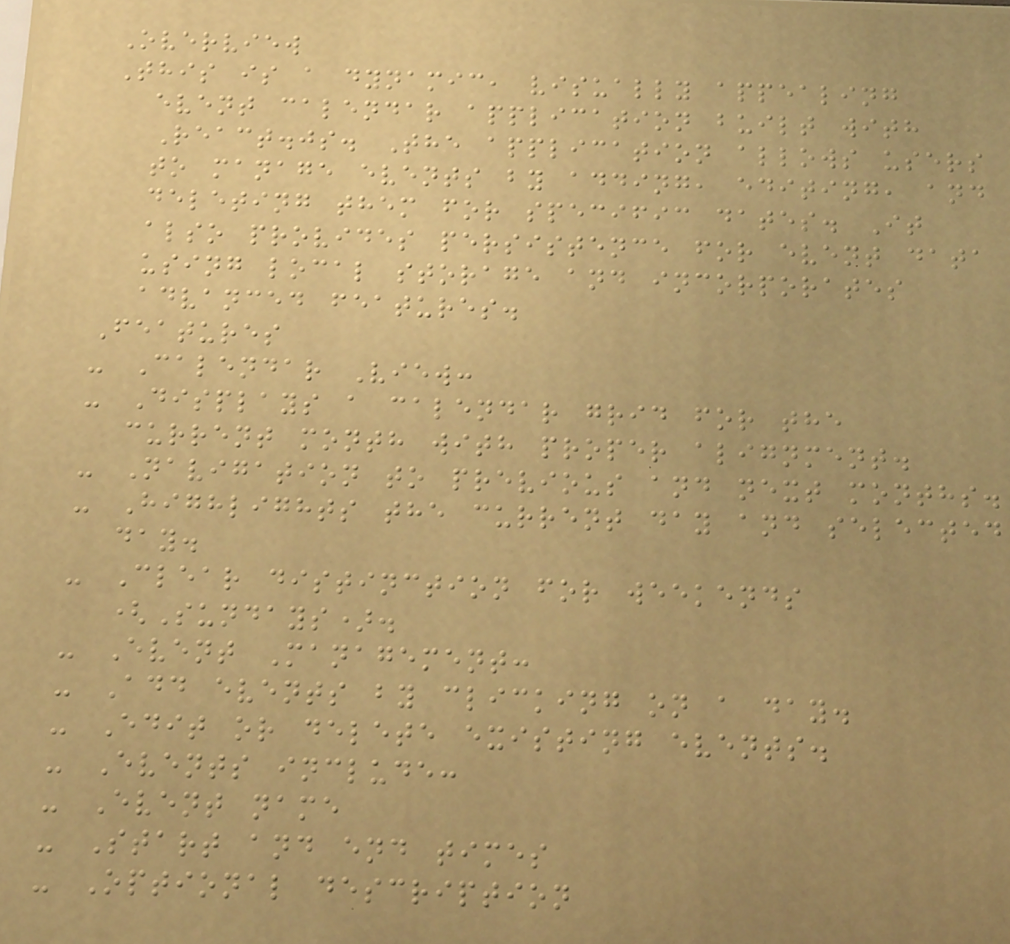Overview
This is a dynamic, visually appealing
event calendar application built with
React.js. The application allows users
to manage events by adding, editing, and
deleting them for specific dates. It
also provides persistence for event data
using local storage and incorporates
advanced features.
Features
- Calendar View:
- Displays a calendar grid for the
current month with proper alignment.
- Navigation to previous and next months.
- Highlights the current day and selected
day.
- Clear distinction for weekends
(Sundays).
- Event Management:
- Add events by clicking on a day.
- Edit or delete existing events.
- Events include:
- Event name
- Start and end times
- Optional description
